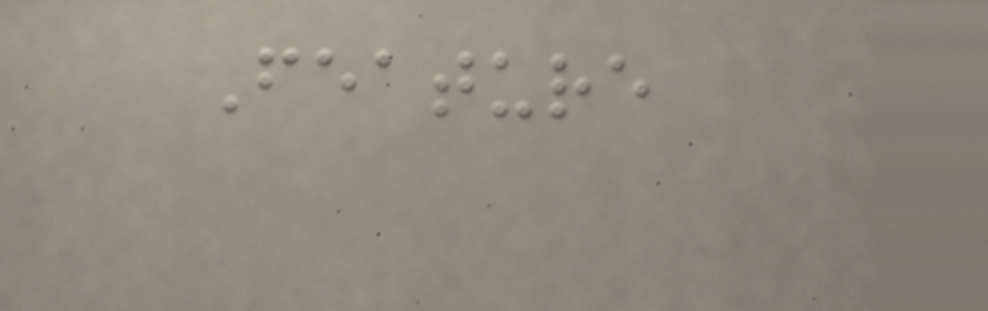Feature
